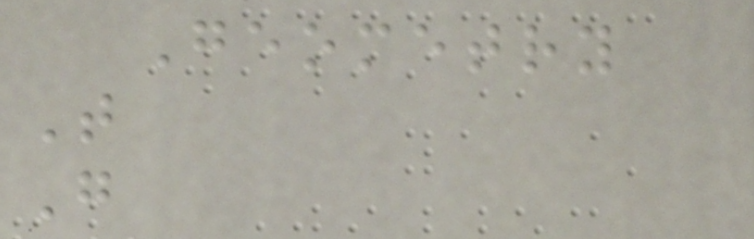Geometry
T
G
